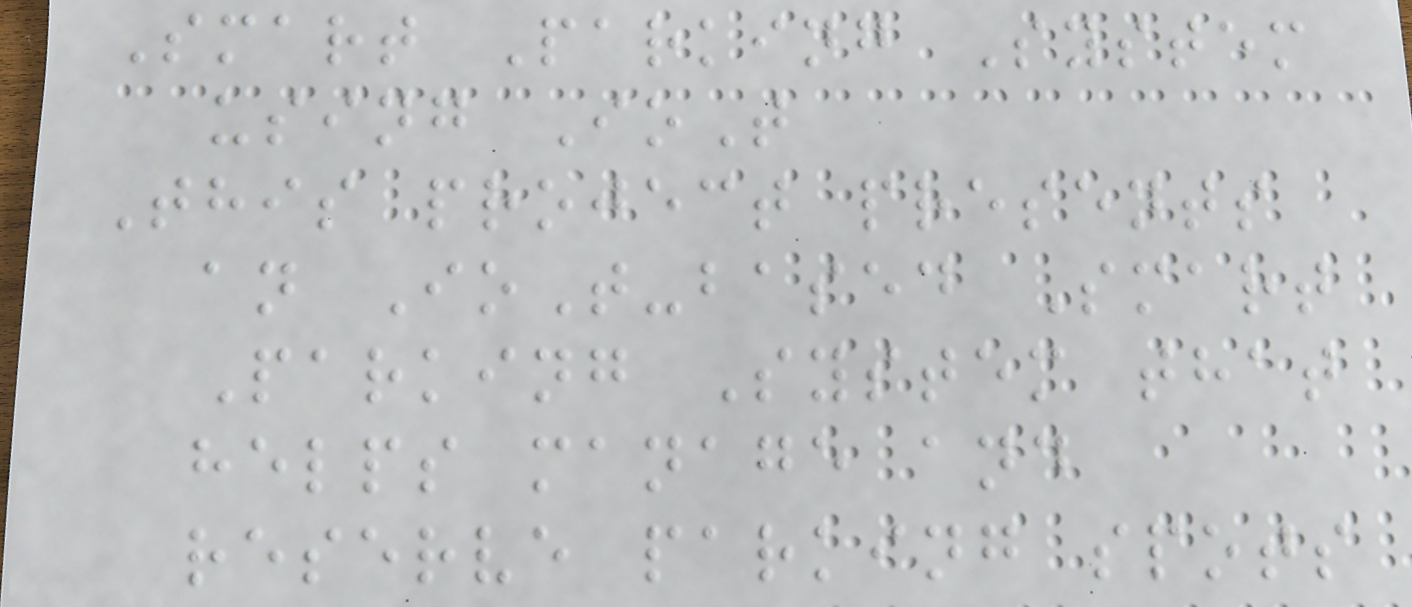Smart Parking System
using IoT
This project presents
an IoT-based Smart
Parking System that
helps manage and
reserve parking spots
